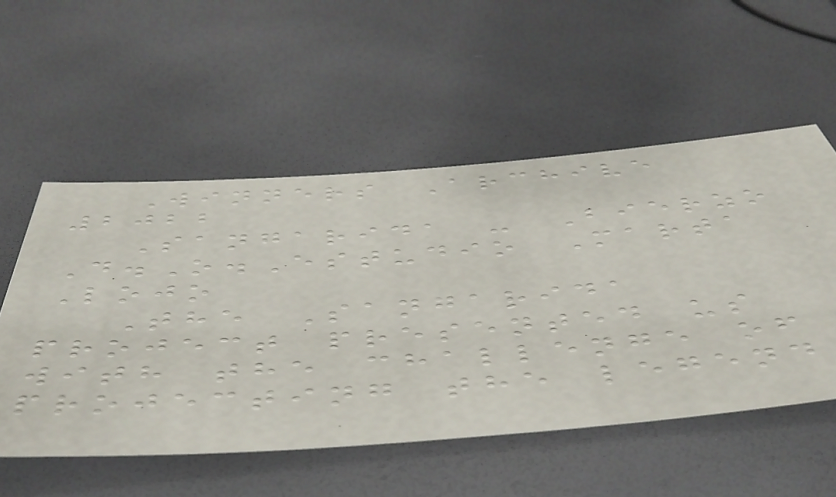Winners Archive
2022
Sangarida - Bierzo
D.O.Estudio Marta
Lojo
The Sangarida
project presented us
with the challenge of
projecting the legend
